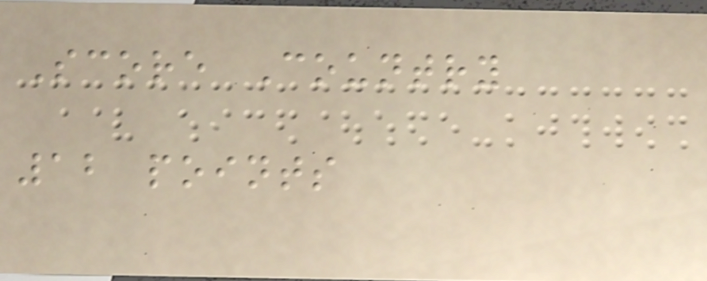Score Country
12 points
